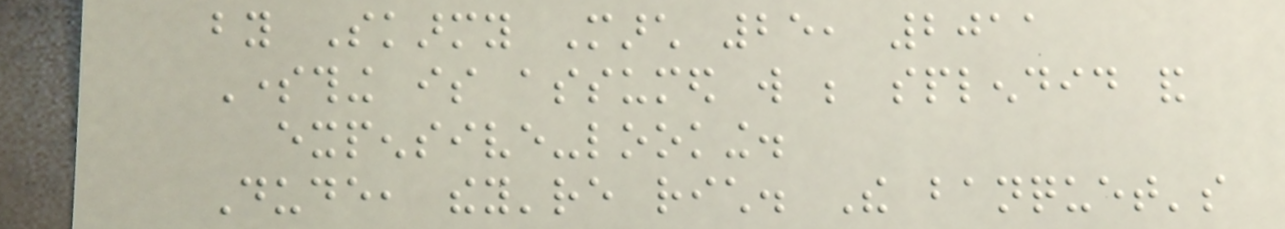by Skarmy March 25, 2011
Something is assumed will be splendid and
expensive-looking.
Dude, they're rich. The banquet's
